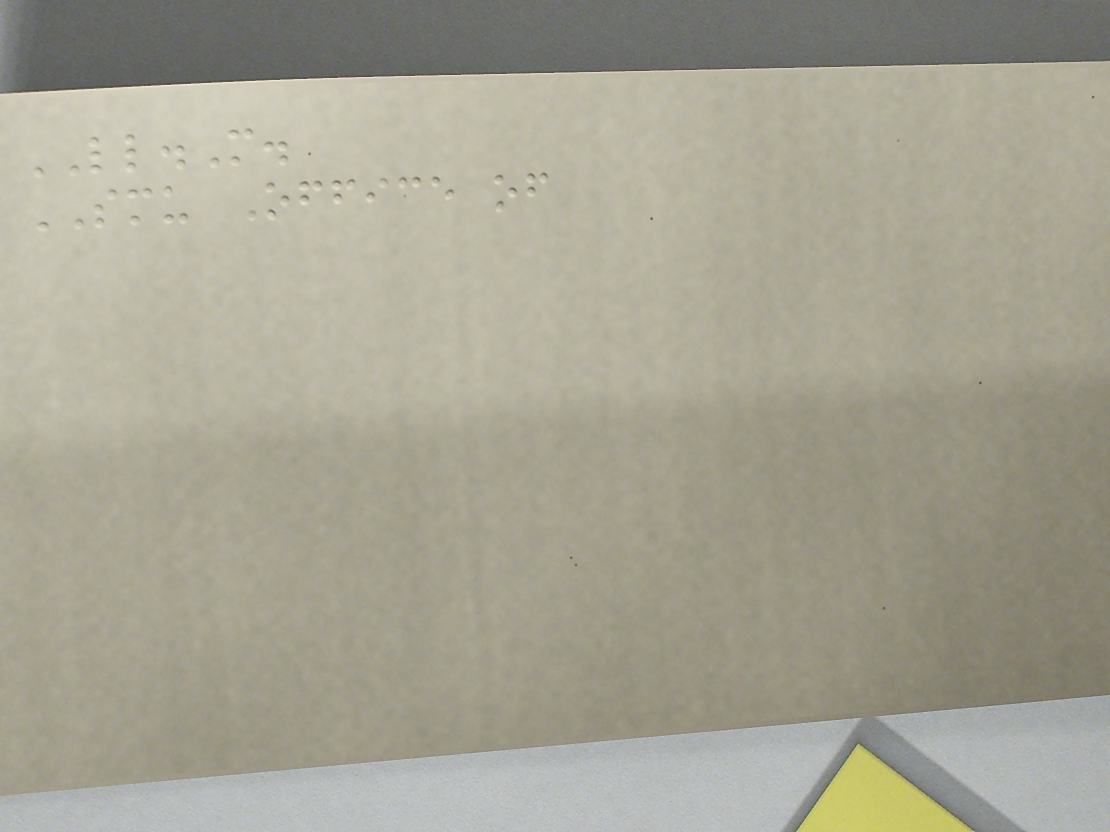LL.M.
SMU Office of
